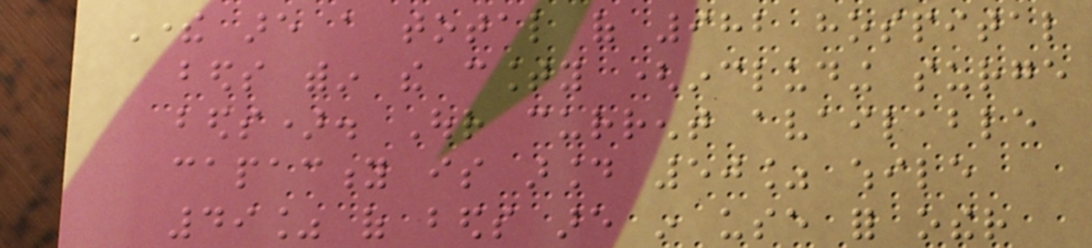There are a total of 982 hospital
beds within the county (including surge
beds). Our current available
capacity is around 50% while
49% of beds are in use for other
